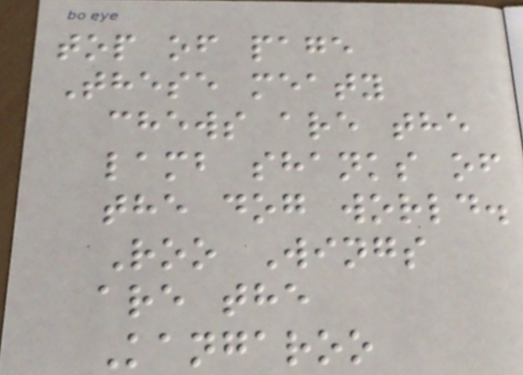top of page
These meaty
chews are the
lamb shanks of
the dog world.
Roo Wings
are the
Kangaroo
